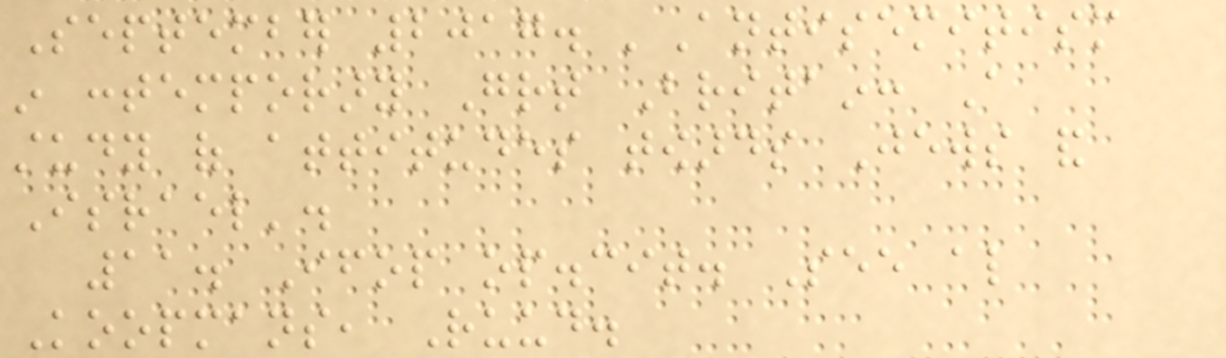September 2017. 'Antisemitism
in contemporary Great Britain: A
study of attitudes towards Jews and
Israel'.
11. Ifop op.cit. See also
Koopmans, Ruud.
